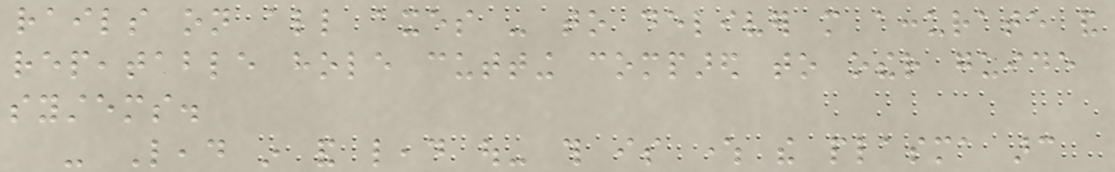rails on all axes - to deliver more accurate and
repeatable hole cutting compared to other guide
systems.
- Lead in and lead out- this is where the plasma arc
